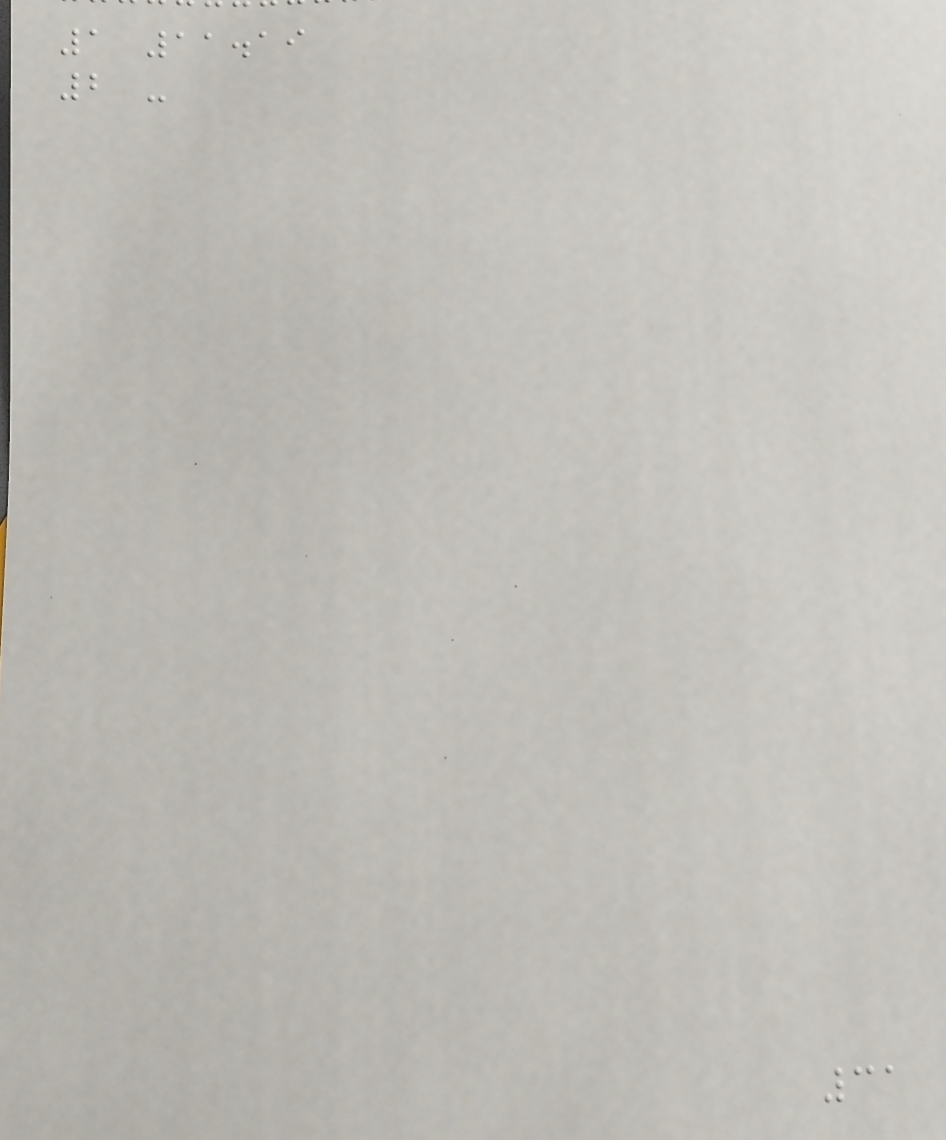1 11.19
2 -
31
